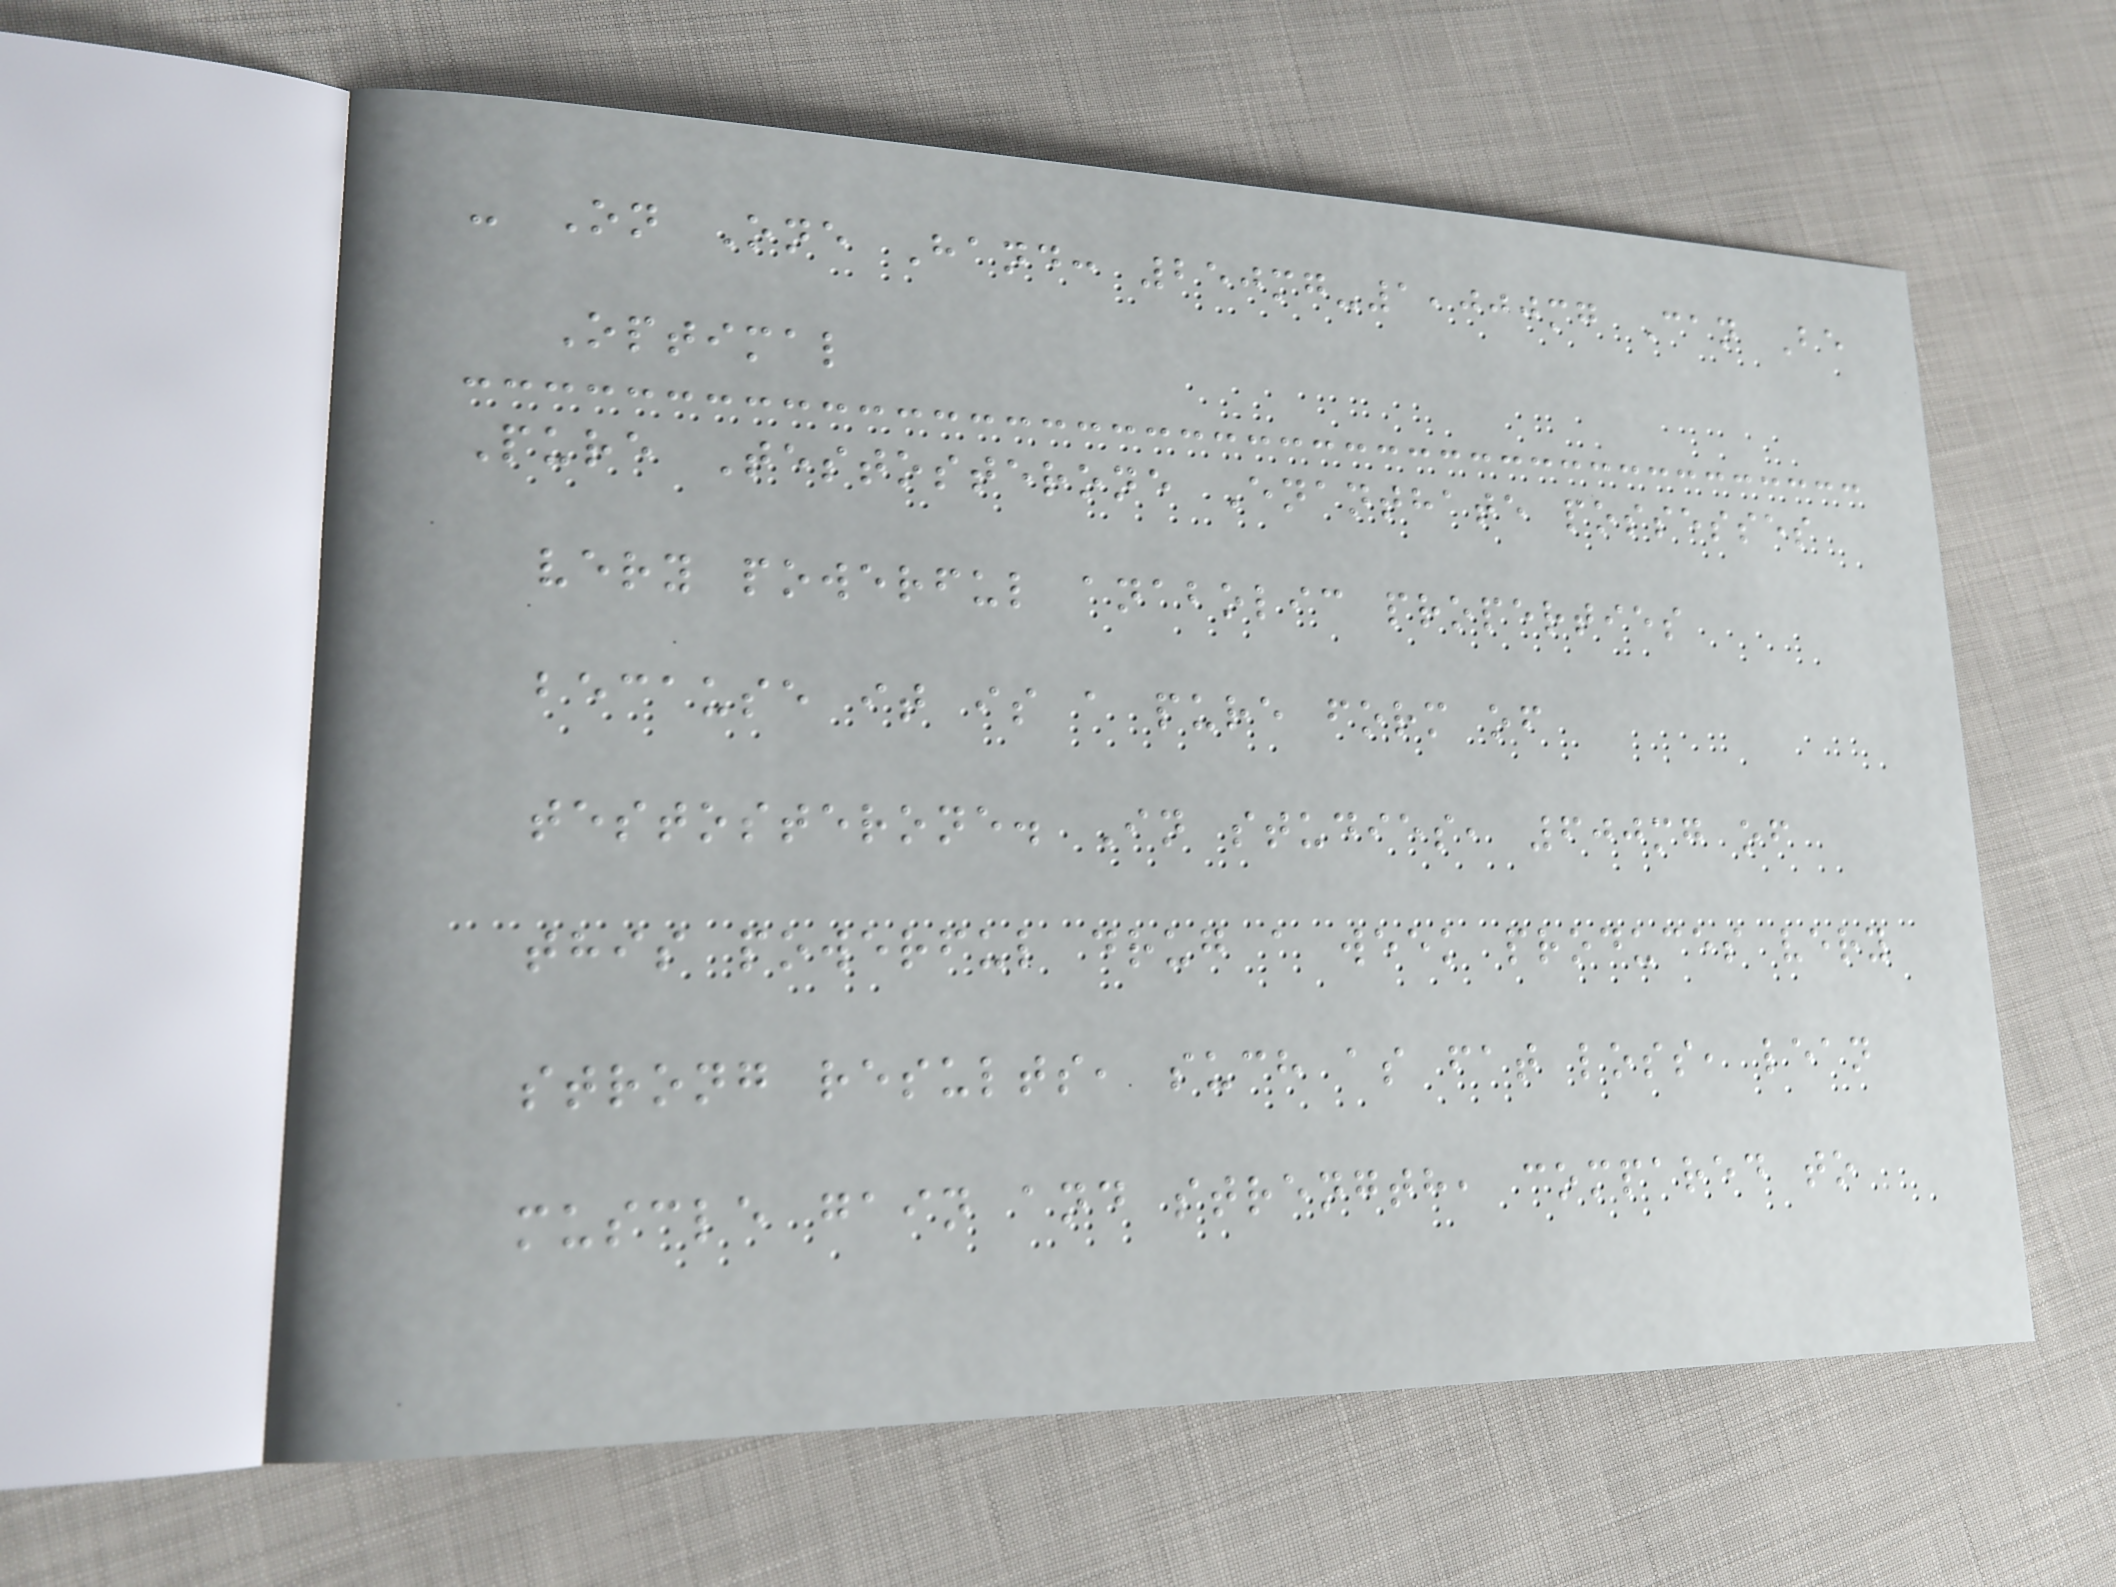- On One Hand: 250mg-1,000mg Can Be
Optimal
Pure Testosterone Enanthate possesses
very powerful anabolic properties
because it is a pure form of
testosterone. In studies, 600mg of
this powerful drug a week produces very
strong results, such as fat loss, lean
muscle gain and strength, compared to
